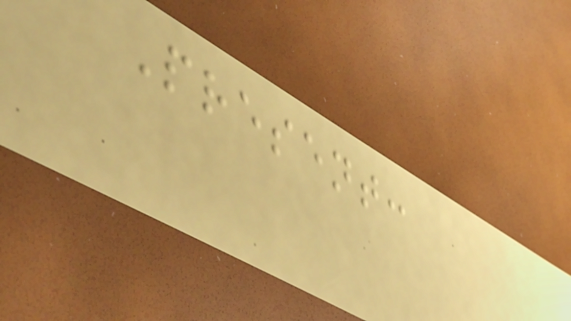Present:
